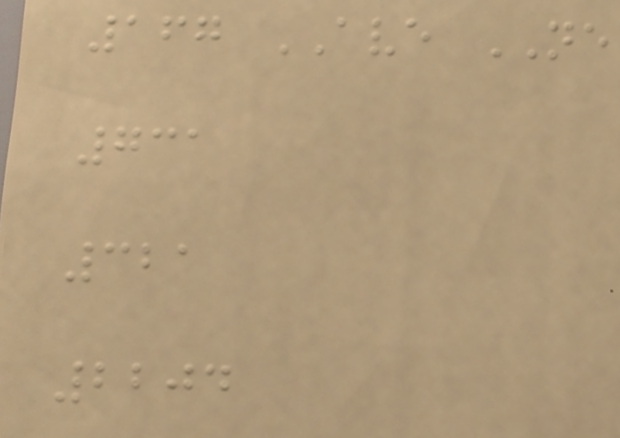167 AVE NE
731
321
2204
